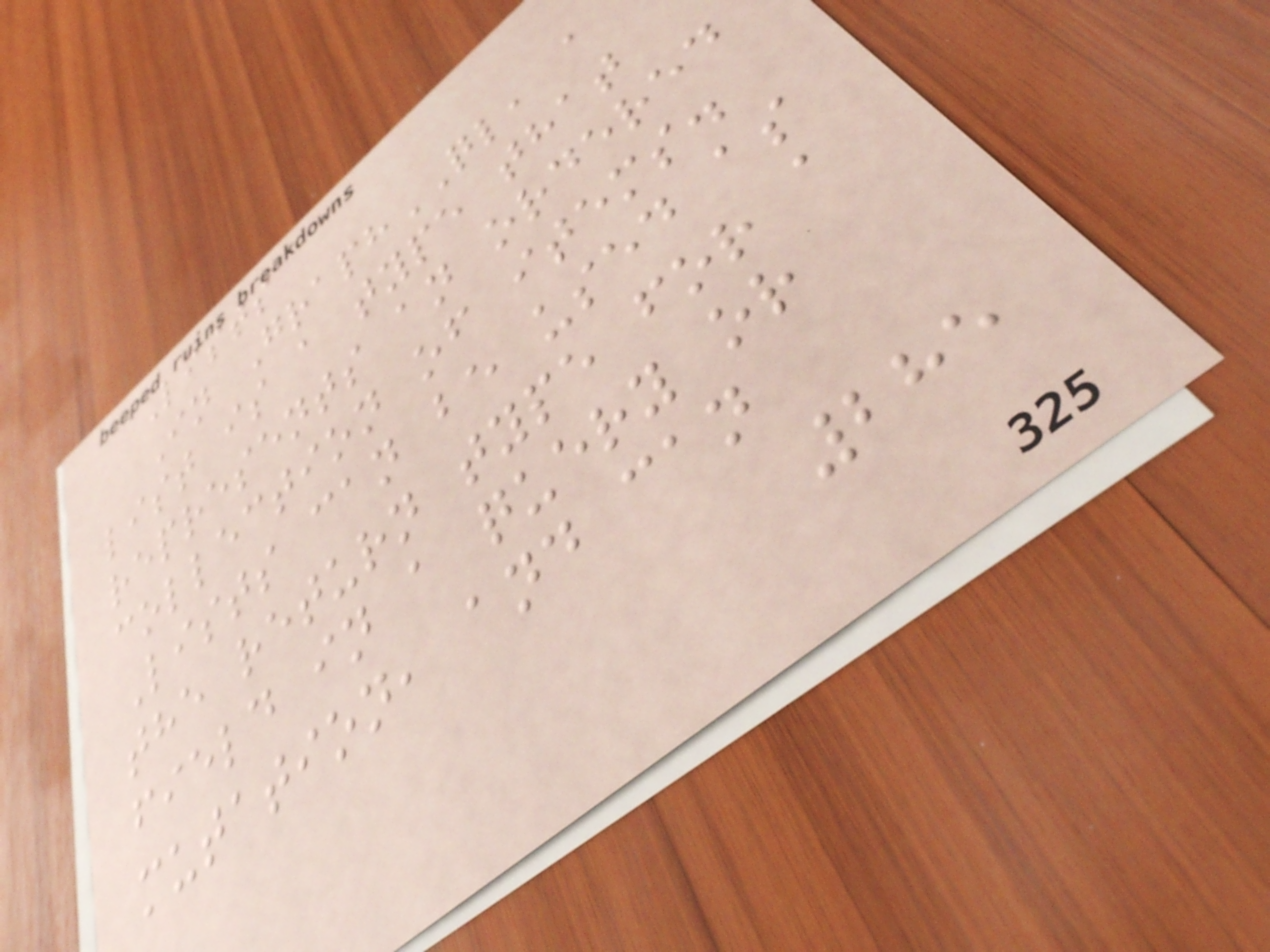Lists
In GraphQL, a
list is a type that
represents an ordered
collection of items.
Lists can be used as
the return type for a
field in a query or
mutation, and can
285
